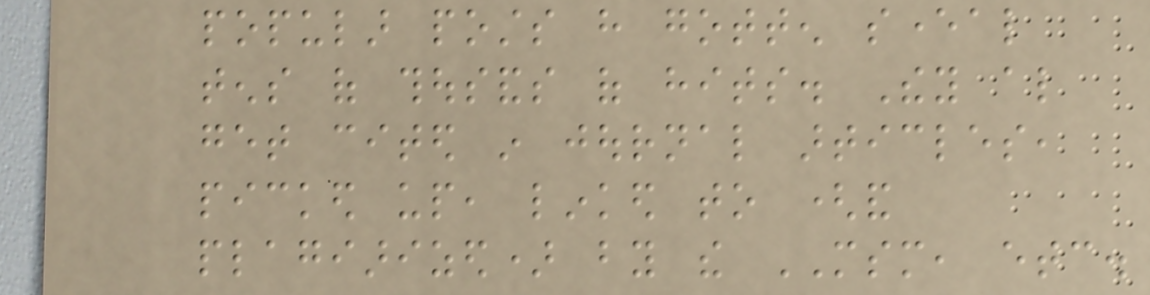popular posts have gotten several
tens of thousands of hits. They also
get cited in journal articles,
picked up, linked to (and
plagiarized) by the MSM, etc.
